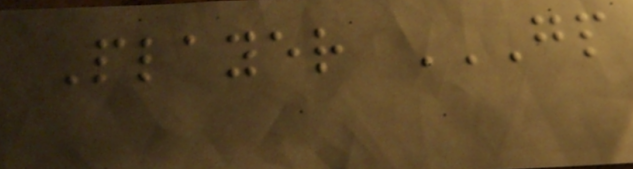Player GP
